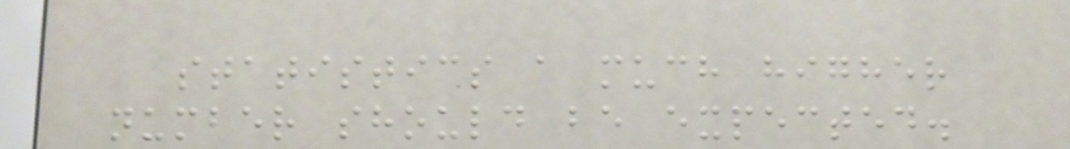statistics a much higher
number should be expected.
